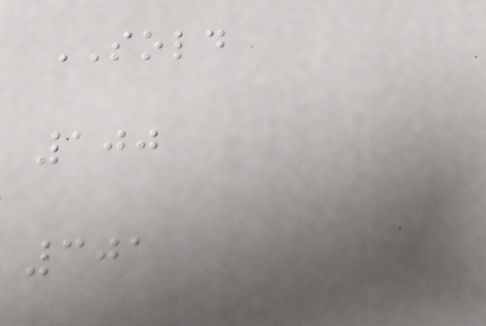SOLD
100
301
